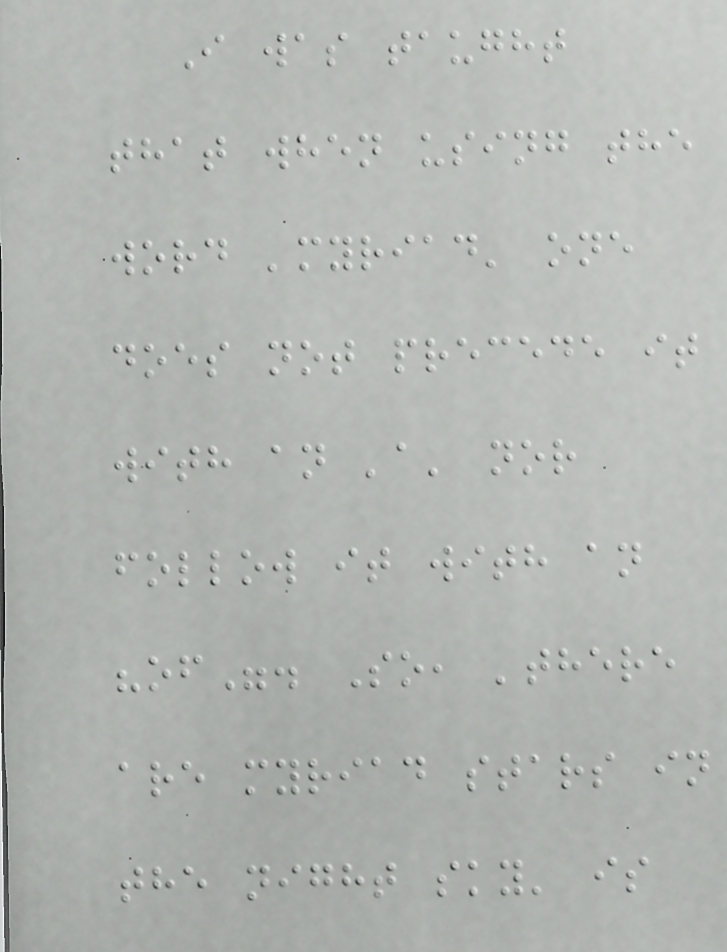I was taught
that when using the
word 'myriad' one
does not precede it
with an 'a' nor
follow it with an
"of". So, 'there
are myriad stars in
the night sky' is
